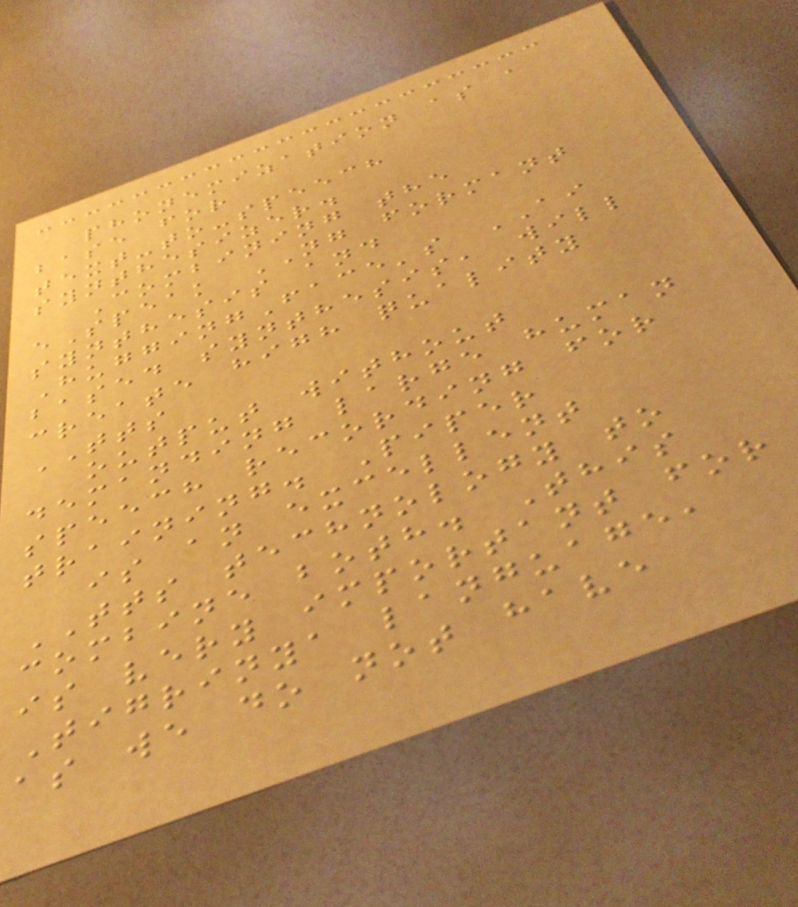phonemization as a
base for
text-to-speech
synthesizer.
Combining the
eSpeak NG formant
synthesis and
HuggingFace's AI
based synthesis, will
create high quality
TTS
output without
demanding large human
speech recording for
training. Piper
is an excellent
TTS technology to
combine both. This
is very important for
Tigrinya language,
as we do not have
